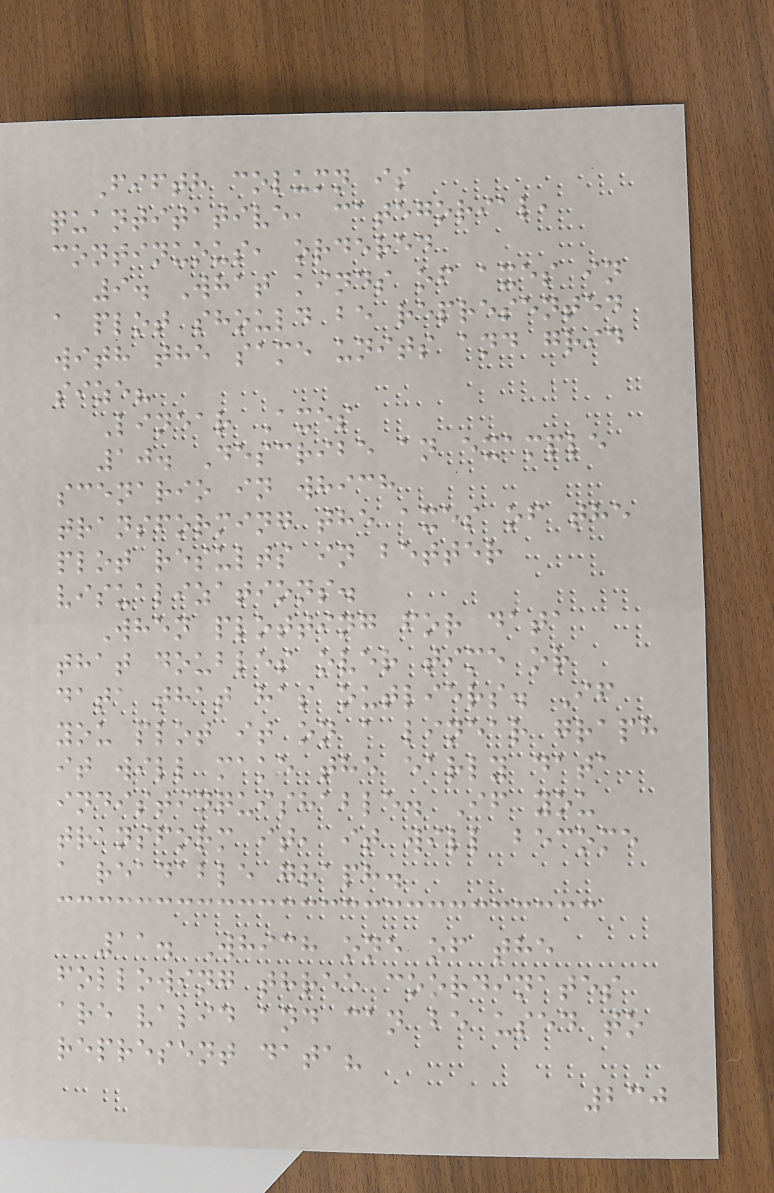Fifth column is
quantitative, categorial,
continuous, ordered
9. What kinds of axes in
a plot should be represented
with the same units and grid
size?
Linear Axes
10. Describe an example
scenario in which
transforming the axes of the
plot results in better
visualizations.
When plotting for data
that doubles over time or
data that has outliers. If
you plot it on a linear graph
it will make the early data
indistinquishable. If you
transform it, it will become
a readable graph.
11. Which one of the
following three coordinates
are valid and can be used to
represent data?
230
